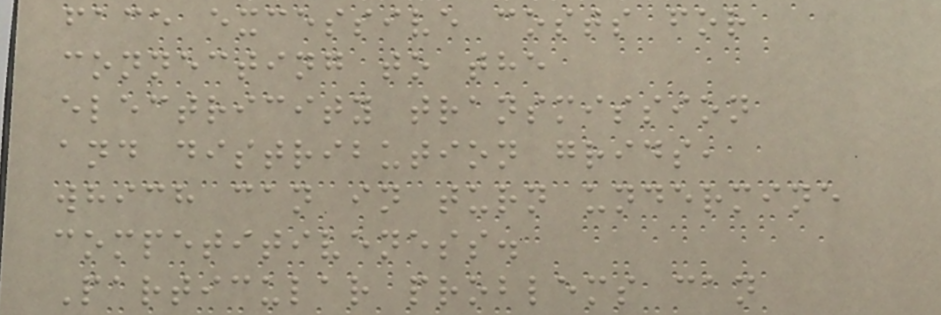face excessive costs for
connecting to the
electricity transmission
and distribution grids,
which can in turn undermine
competitiveness.
Particular problems can
